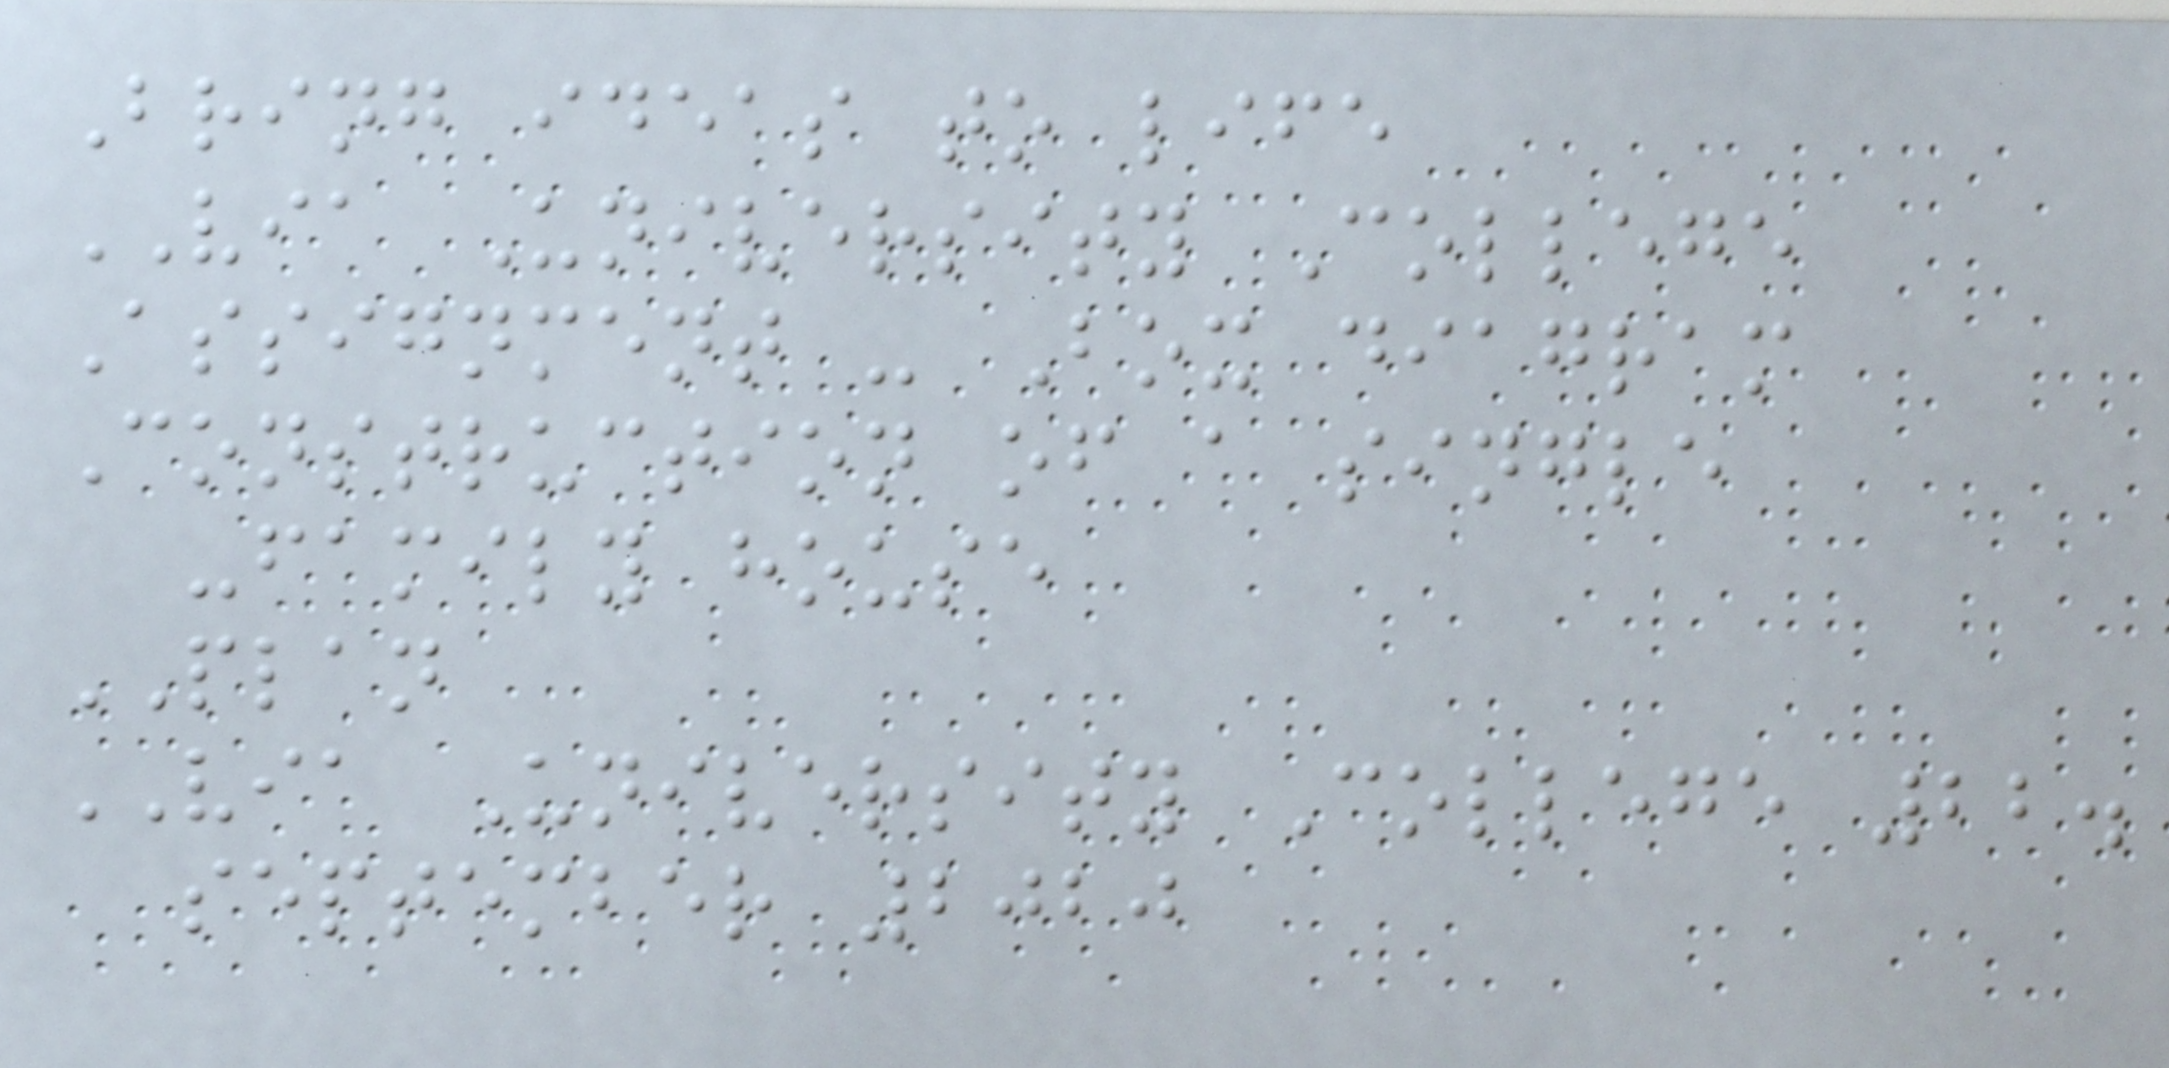Bring ideas to life
VIA University College
Assignment - Box diagram
Construction of a single
-family house
PLAN
VIA University College 22.
september 2020
